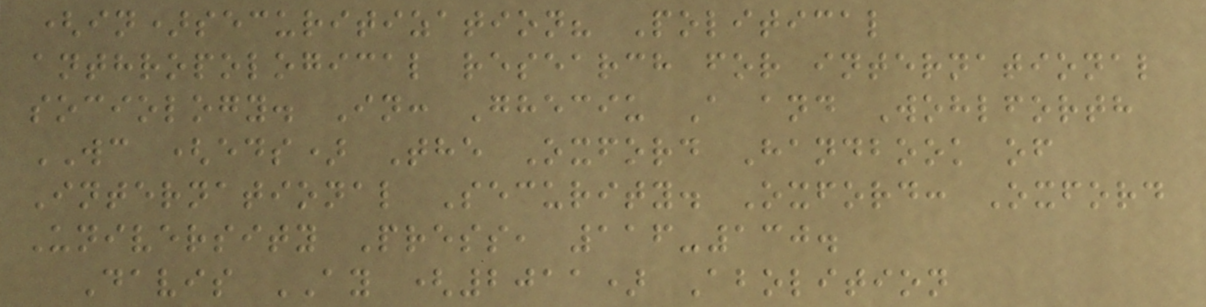(in)securitization? Political
anthropological research for international
sociology. In: Gheciu A and Wohlforth
WC (eds) The Oxford Handbook of
International Security. Oxford: Oxford
University Press, 116-130.
Davis AY (2011) Abolition
